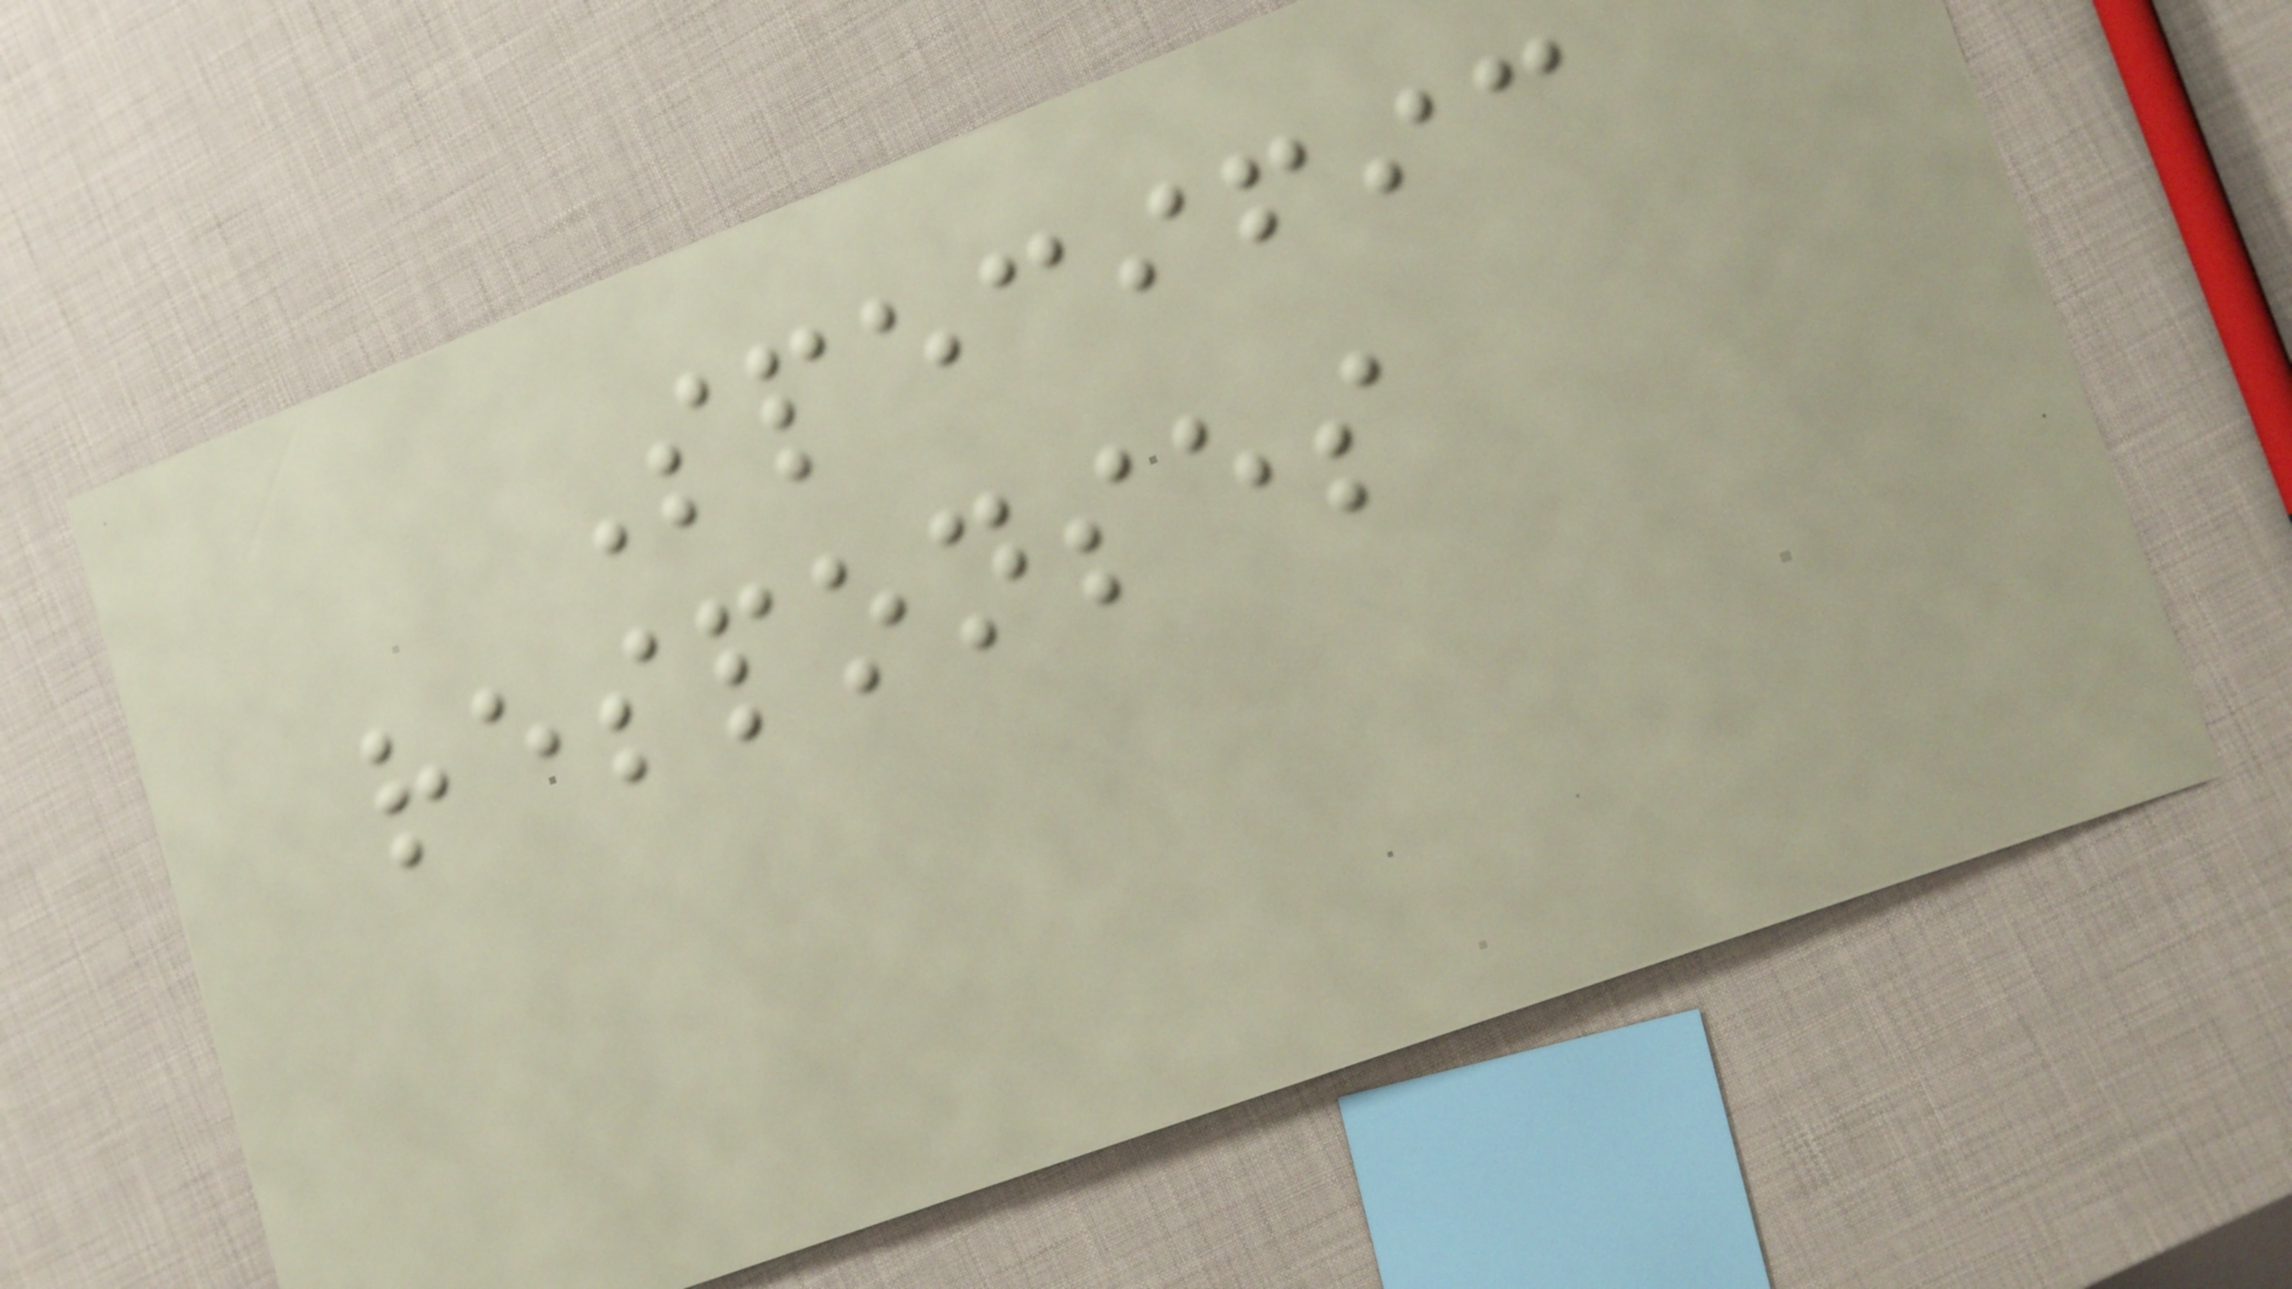Specific
responses
